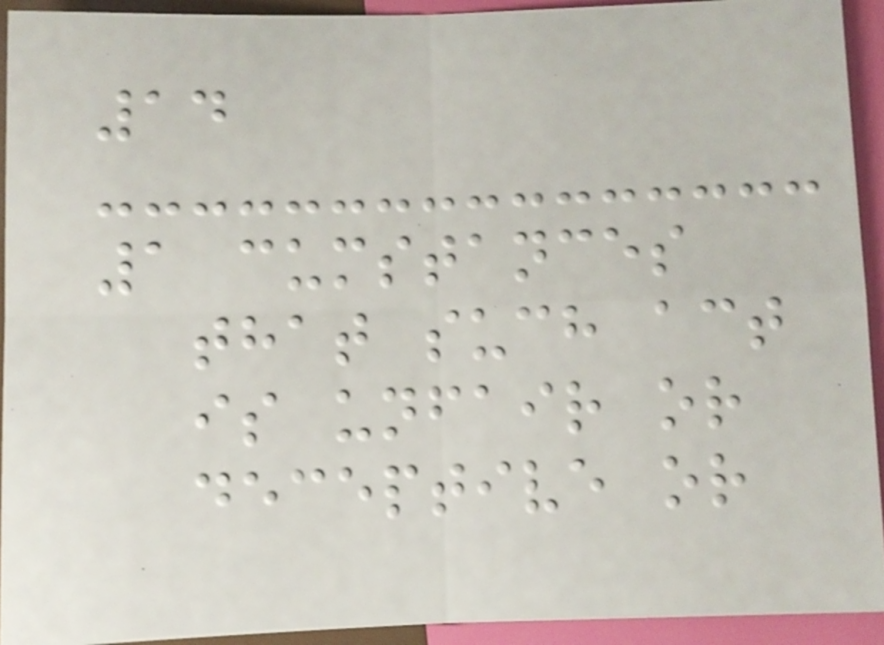14
1 cumstances
that such act
is unfair or
deceptive or
